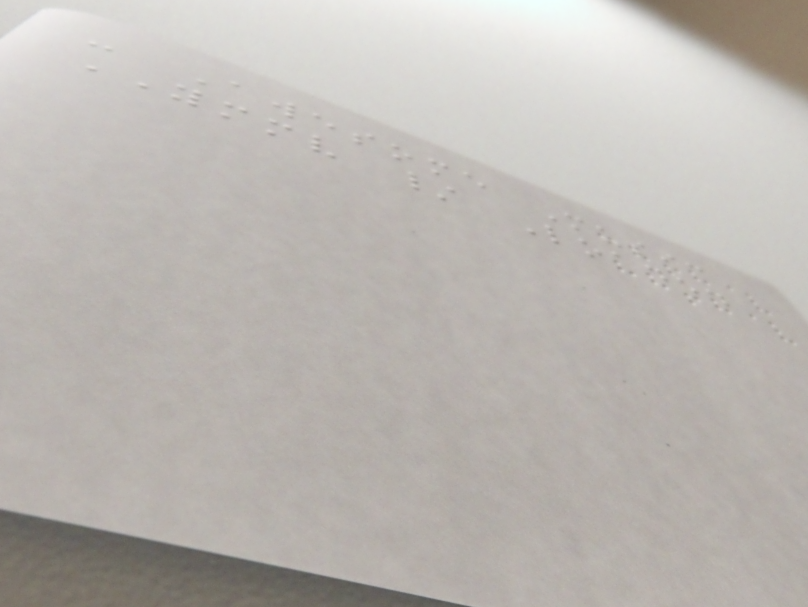- Awesome Music
YMMV / Loaded
